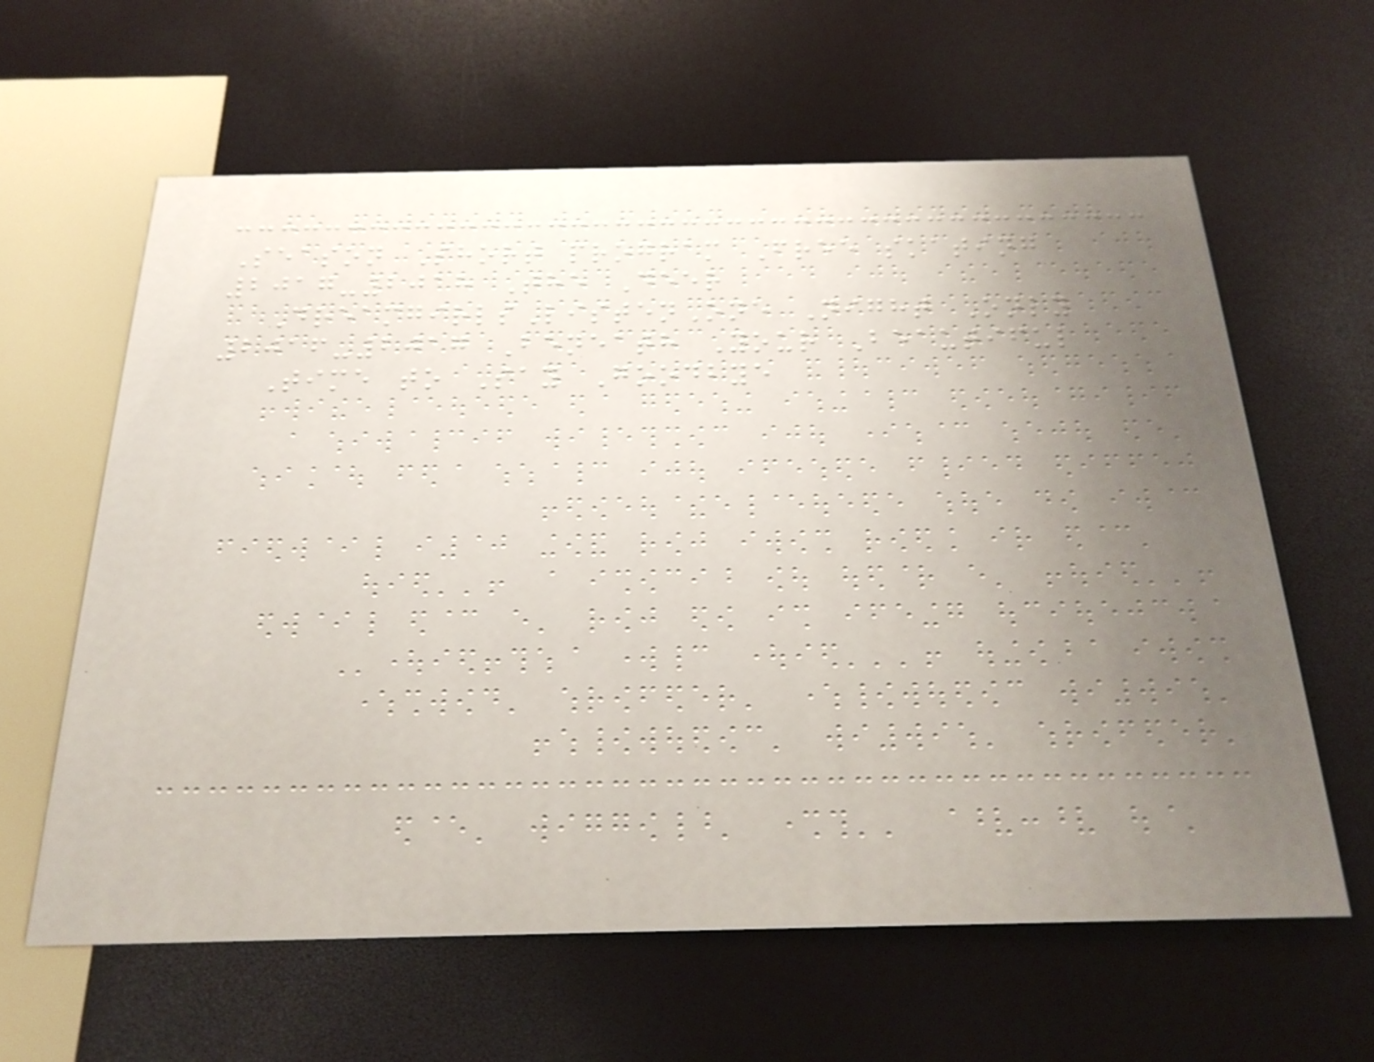Season Short program Free skating
2017-2018 The Deer
DreamgirlsListenOne Night Only
2016-2017 Beneath Your Beautiful
Time to Say Goodbye
